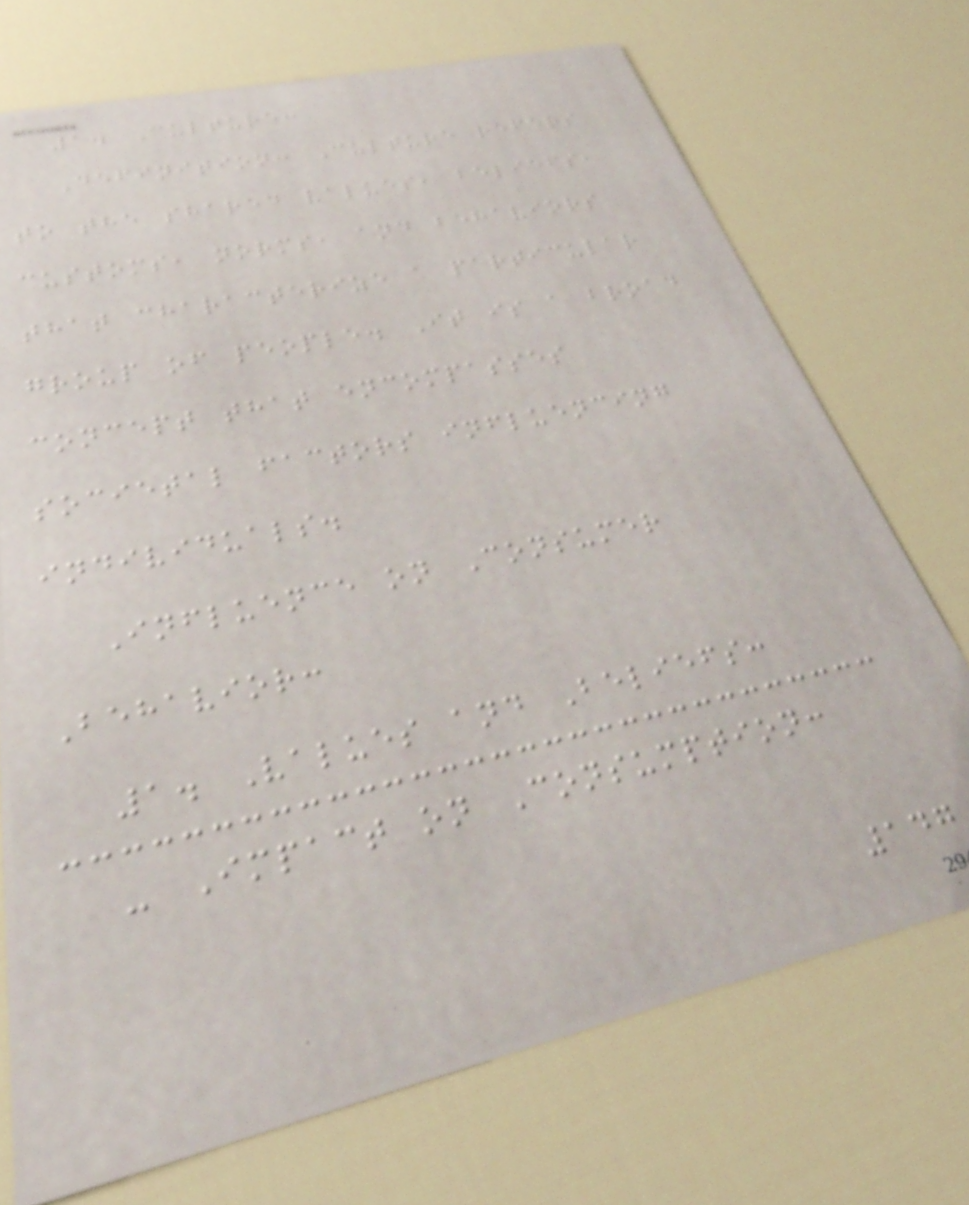1. Culture:
Definition: Culture refers
to the shared values, beliefs,
customs, norms, and behaviors
that characterize a particular
group of people. It is a broad
concept that encompasses
societal factors influencing
individuals.
Influence on Consumer
Behavior:
1. Values and Beliefs:
- Impact on Consumption:
147
